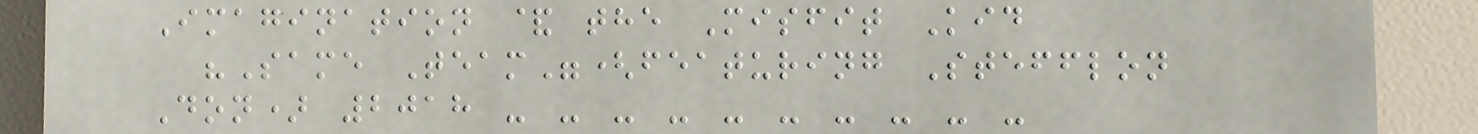Imagination & the Misfit Kid
"Same Team"(featuring Stefflon
Don) 2018 - - - - - - - - - -
